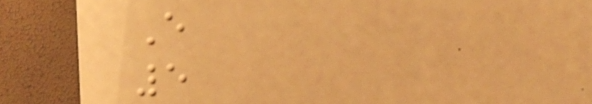E
5
